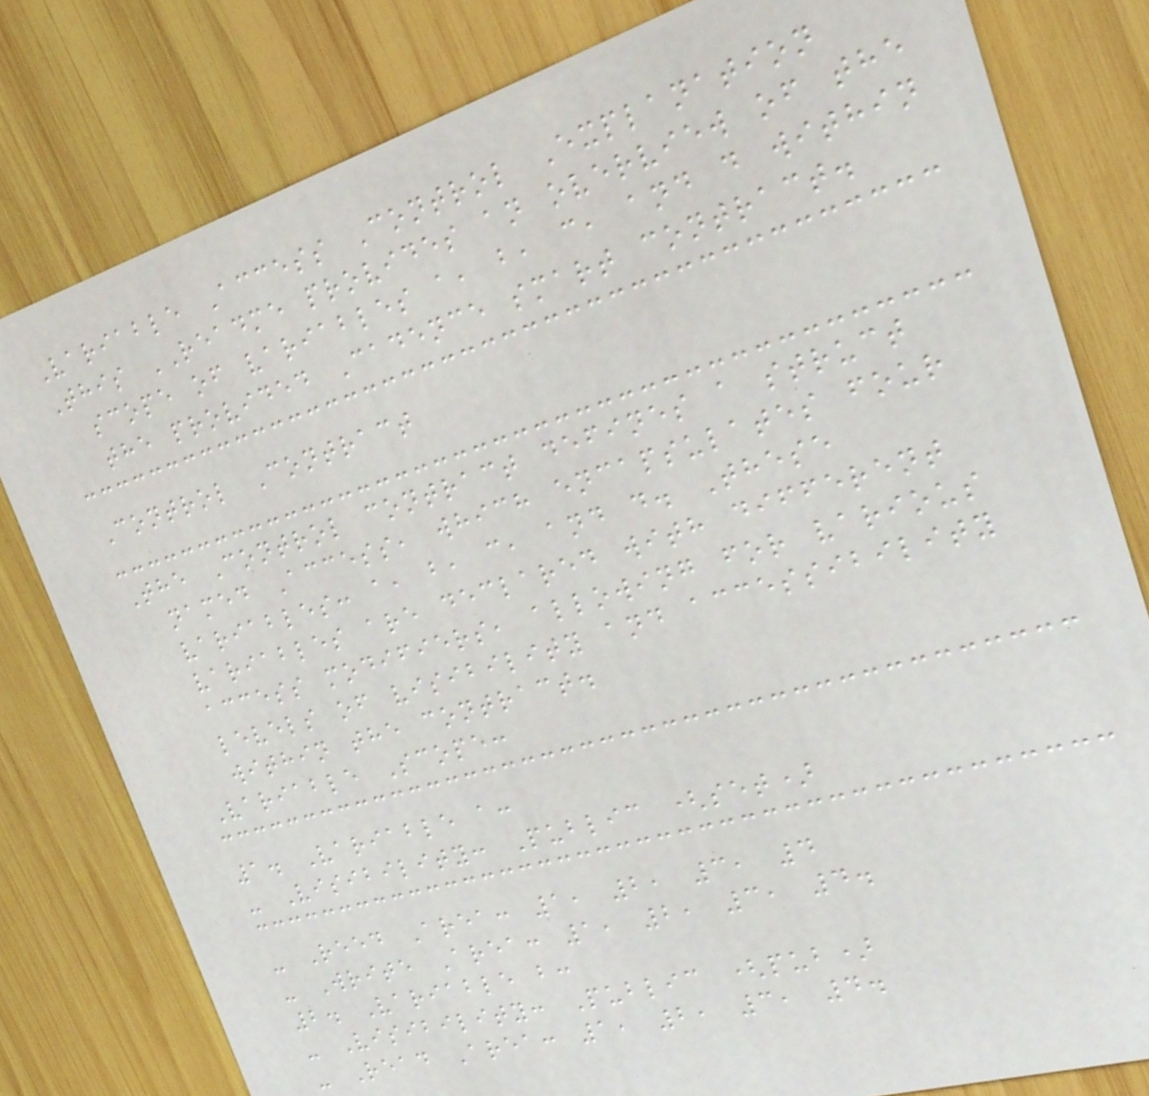Variable Access Control Explanation
This README provides an overview of the
scope of variables a, b, c, and d within
the provided Cadence smart contract.
Control Contract
The Control contract defines a struct
named Access, which encapsulates four
variables: a, b, c, and d. These
variables are declared with different
access modifiers, allowing for various
levels of visibility and accessibility
within the contract.
Variable Scope:
1. Variable a:
- Visibility: Public (set)
- Reed Area: 1, 2, 3, 4
- Write Area: 1, 2, 3, 4.
2. Variable b:
- Visibility: Public (pub)
- Read Area: 1, 2, 3, 4.
